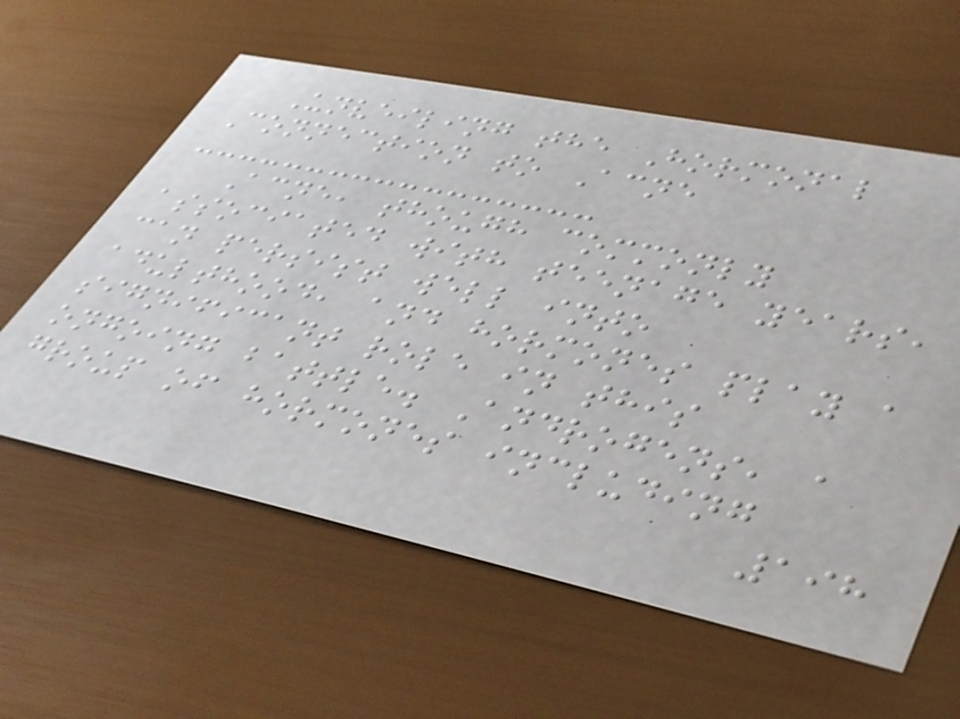Unveiling the Hormonal
Connection to Acne
Acne, though commonly
associated with teenage years,
can persist well into
adulthood, and hormones play a
significant role in this
ongoing battle. Androgens, a
group of hormones including
198
